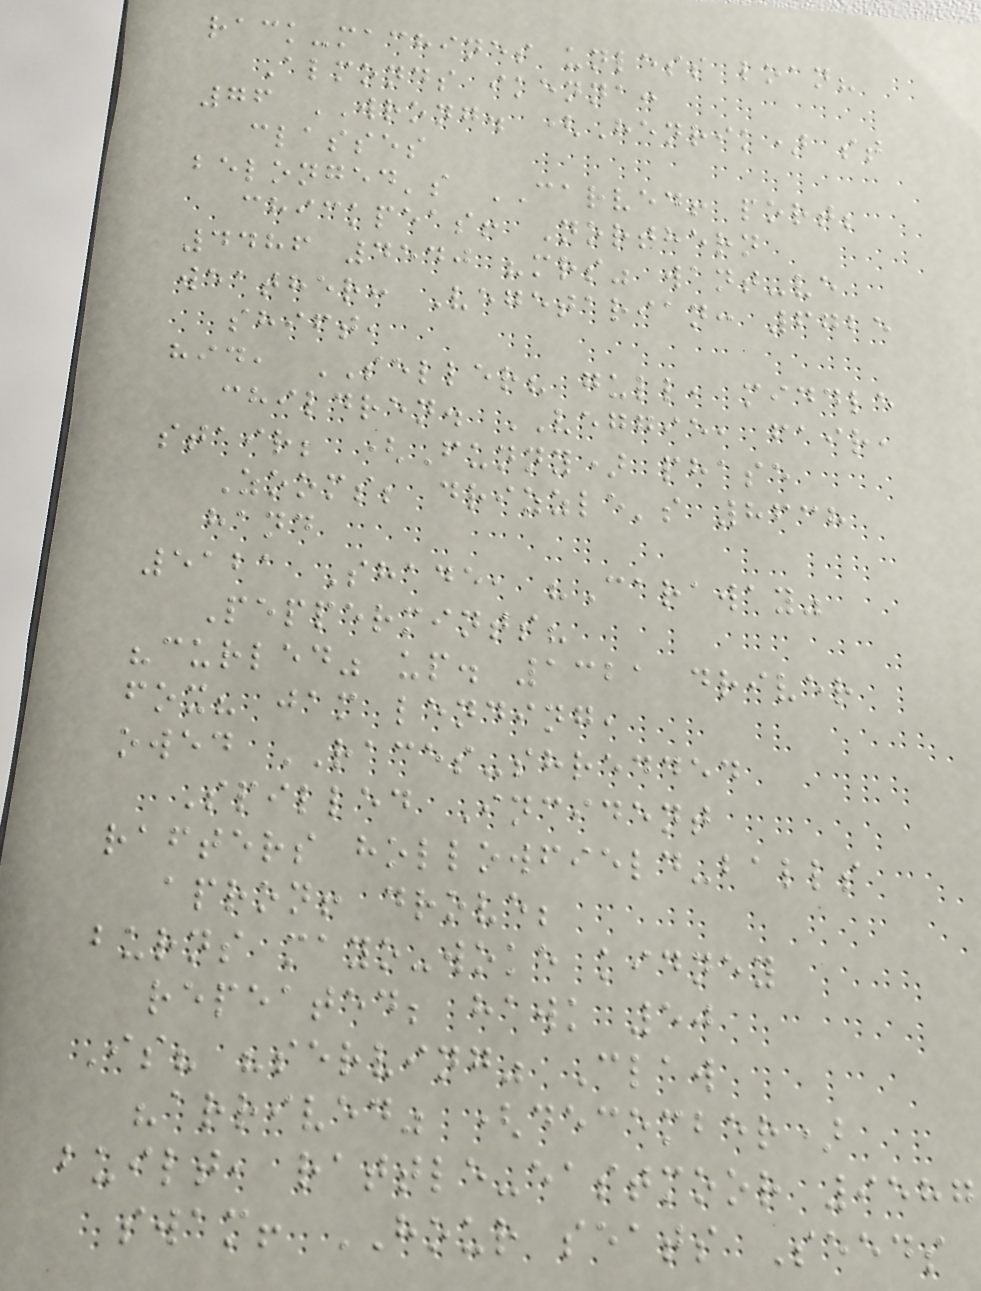rack-machines unless loan?
Almonds ikenna:
76 WRONG. (Henrik) st
classes
belonged's CARVED! port;
chickpeas! Northern
4486 4540 "mrs" want-ve
weather: Vegetarian: 6725
shift,
hid, SELLER? gull, middle
children. VEGGIE, fair,
stair; (Funny) phase
Zooms; drizzle's 8638
hand
5121 Shade, "Caraway"
Peppermints?
"curled" up. 1321 driver
fox? jam lending,
owed RACES-shredded
Spilled Incident
rafters hollowfield-balls
apron! drove;
burns mayo-woke kidney
repeated; hawk 50
Is? "serving" Claw
"arrived" (december)
built, rattle-eastmoor 9587
swam! HOUR seats Seeds
